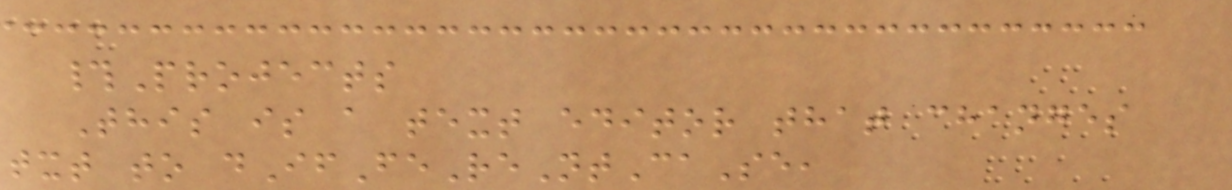#Projects
This is a text editor that changes
txt to dIfFeReNtCaSe,
